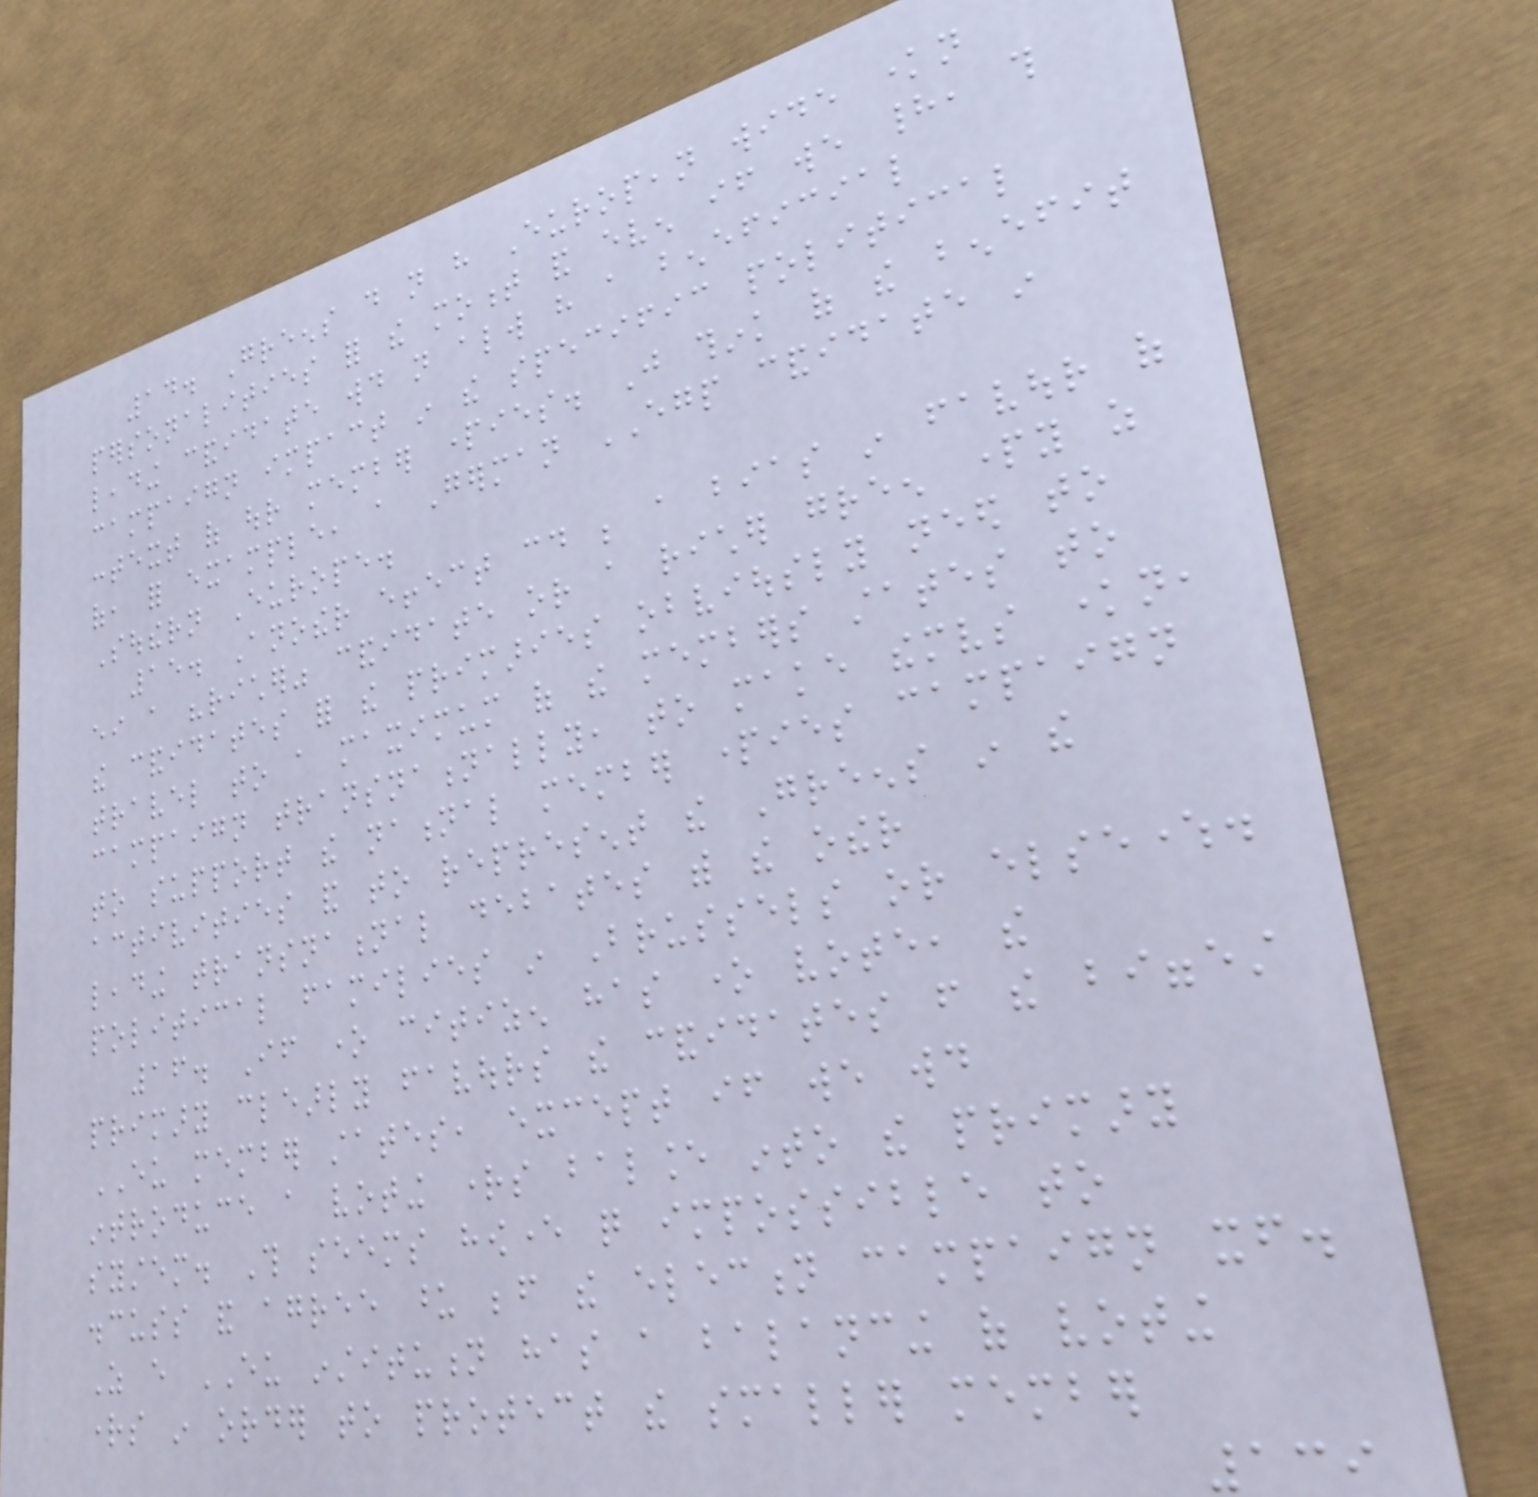14. Greens do not have European wide known
personalities for the moment and even if we had, this
leading candidate would not always have a beneficial
campaign impact in the specific political
context of our member parties. Just think of the benefit
of, for example, a German EGP candidate in
Southern Europe.
15. Another effect could be a bias in favour of
either a "richer" candidate or a richer green party as
the candidates for the primaries obviously need to
travel to a maximum of the members states to
campaign transnationally, to make themselves known,
to support the national member parties campaign
activities and to represent the Greens in the
leading transnational debates with the other
political families in Brussels or elsewhere.
16. If one citizen has one vote, the
primary clearly favours the candidates from the biggest
EU member states, except if we would
introduce a voting rights balance into the primary
system. This seems however quite impossible to
discuss and agree upon before the election campaign itself.
As every EU institution has a balancing of voting
rights in order to protect the smaller member
139
